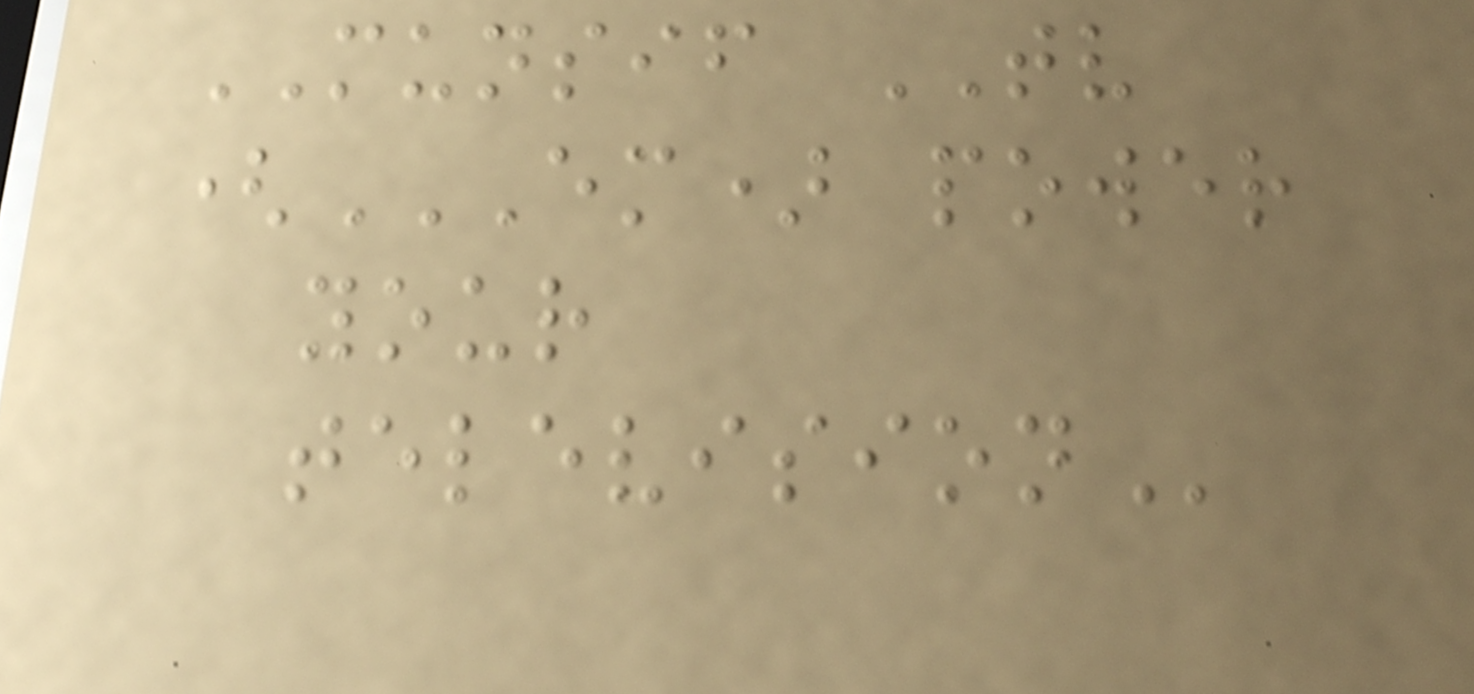MUNSIF TV
(EM) POWER
YOUR
TELEVISION
